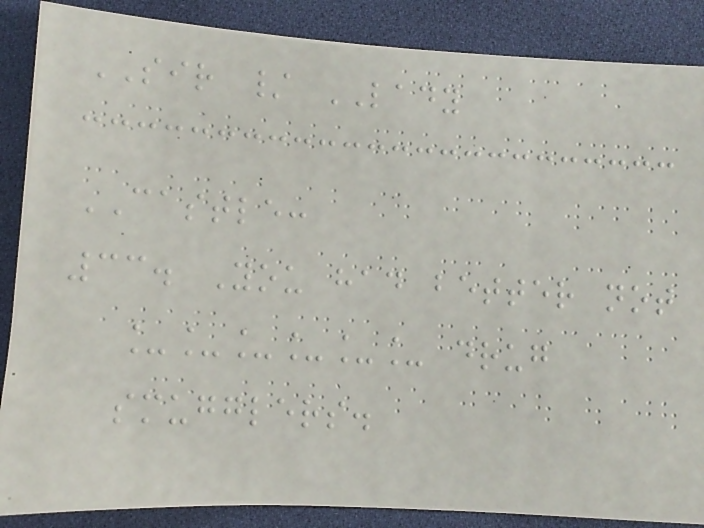SIR / LADY
CASTLE:
33. You had better not
______ drug
smugglers.
